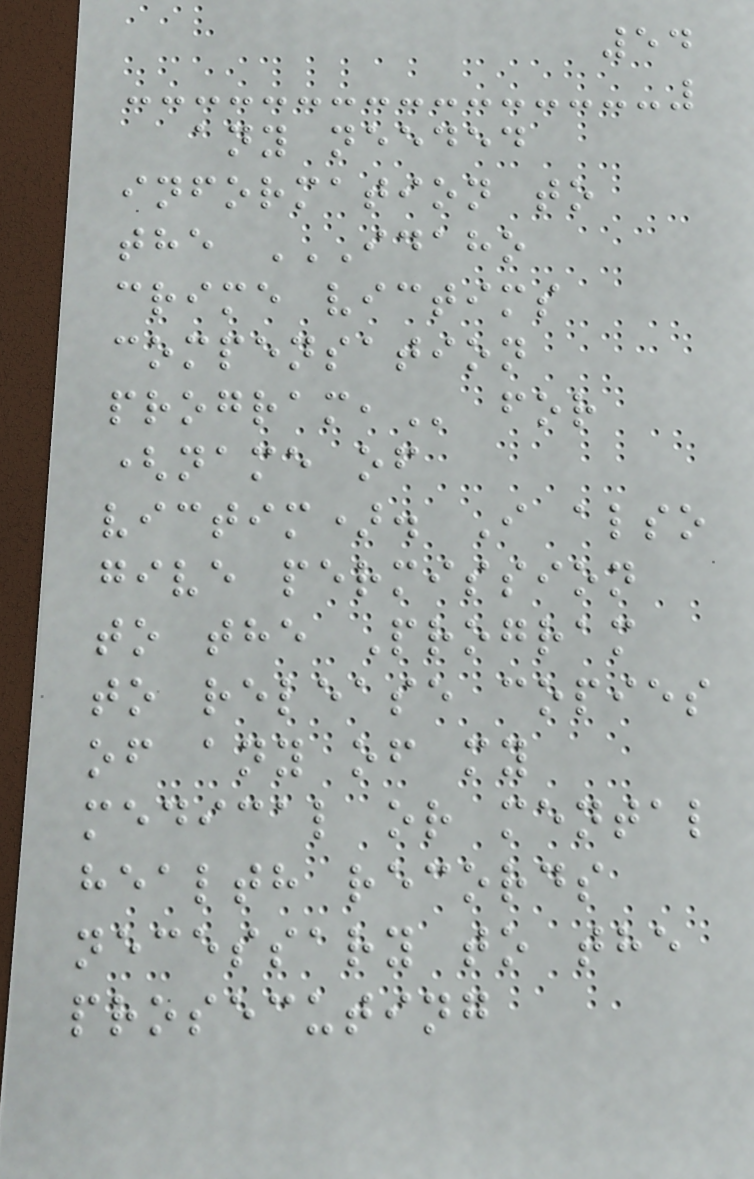54
any needed
information to
the IDAHO
CRIME VICTIMS
COMPENSATION
PROGRAM, for
(name of
victim). I also
give permission
to the Program
to release copies
of any of my
medical or mental
health records
necessary to the
prosecuting
